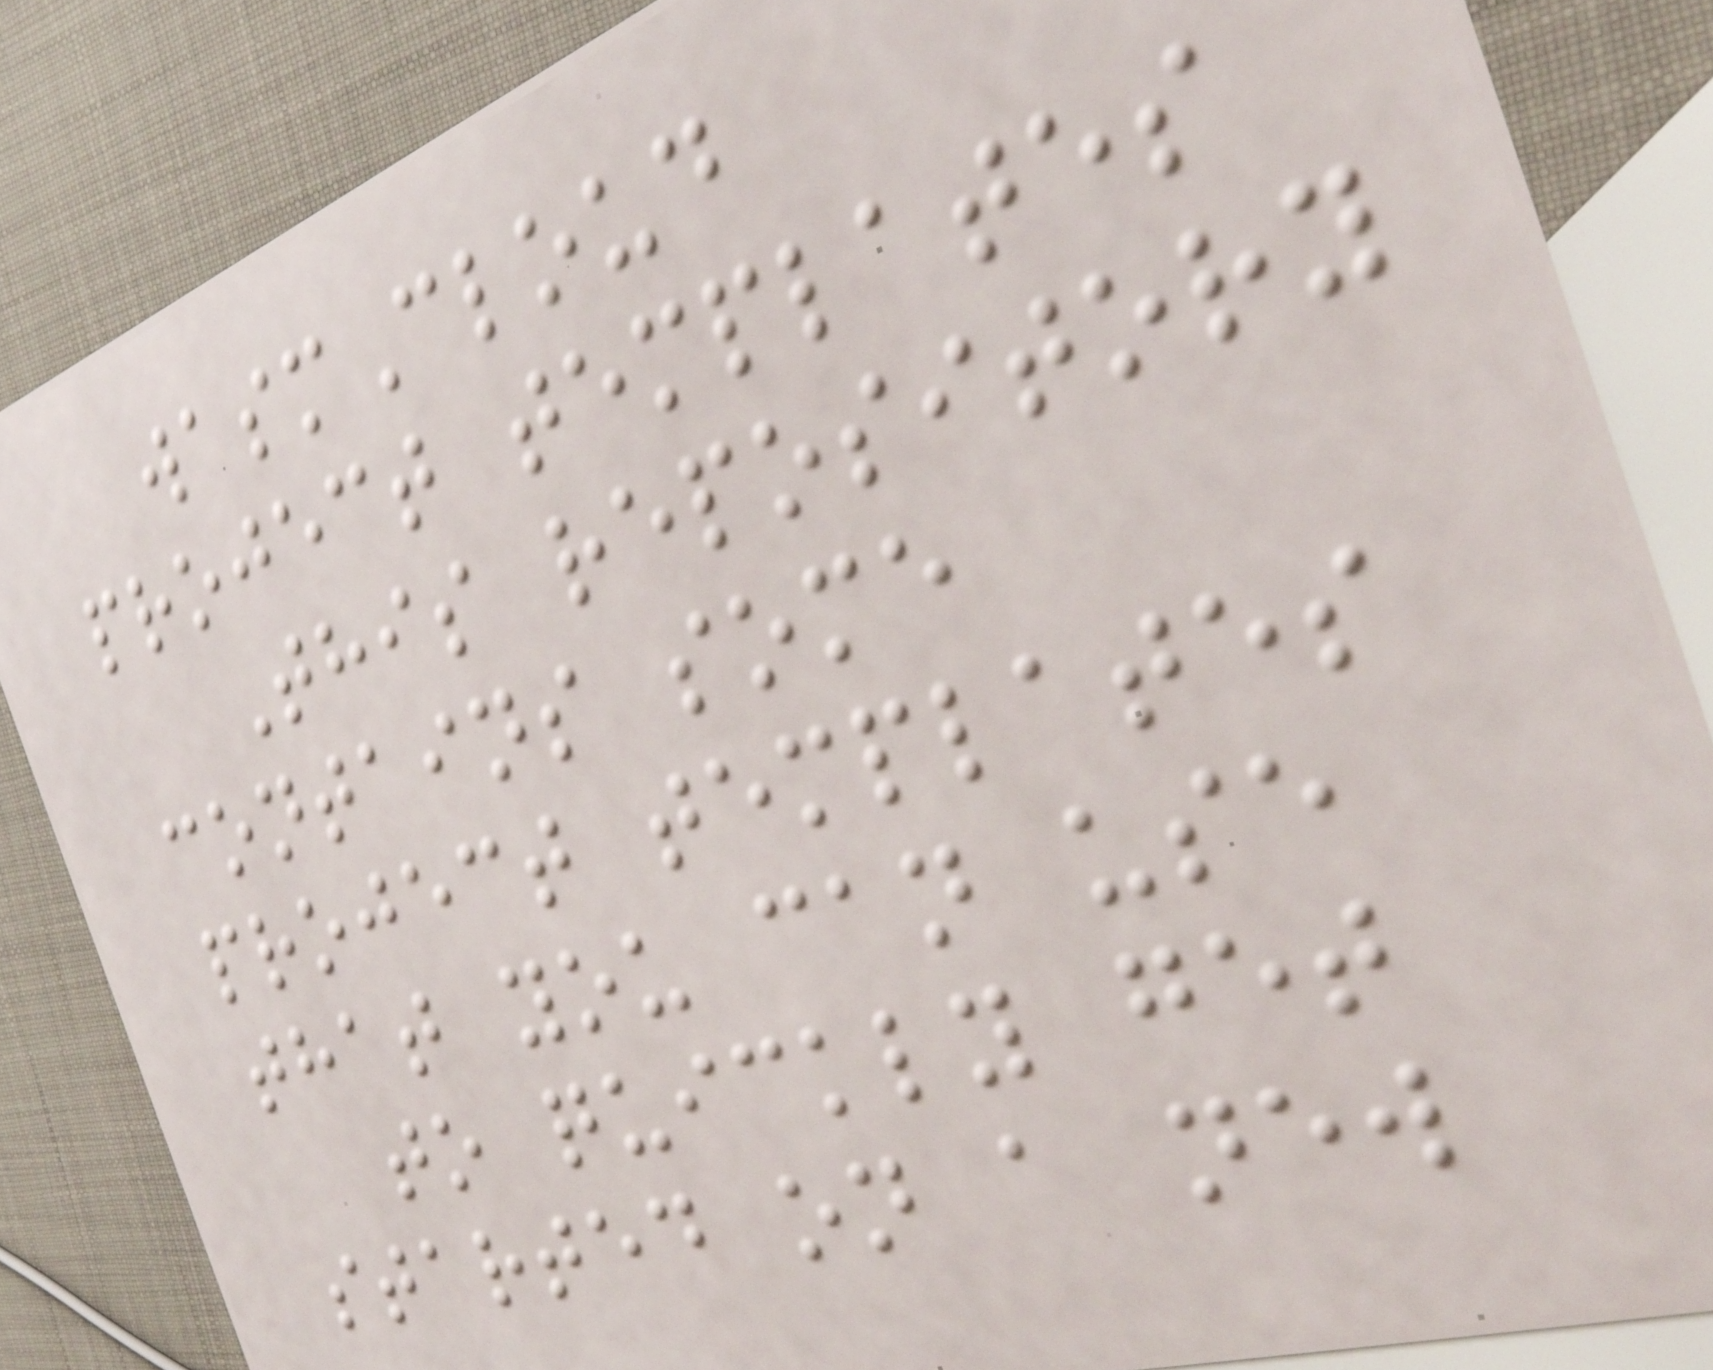wasmCloud
project templates
This repository
contains some
project templates
that you can use
to quickly get
started on a new
